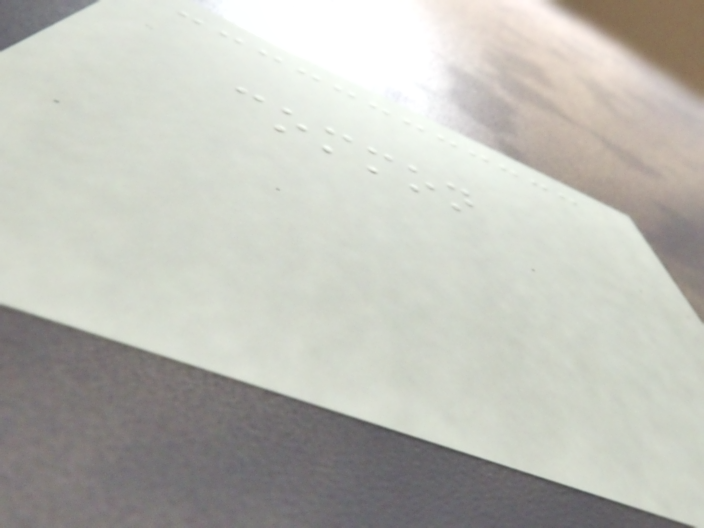common
